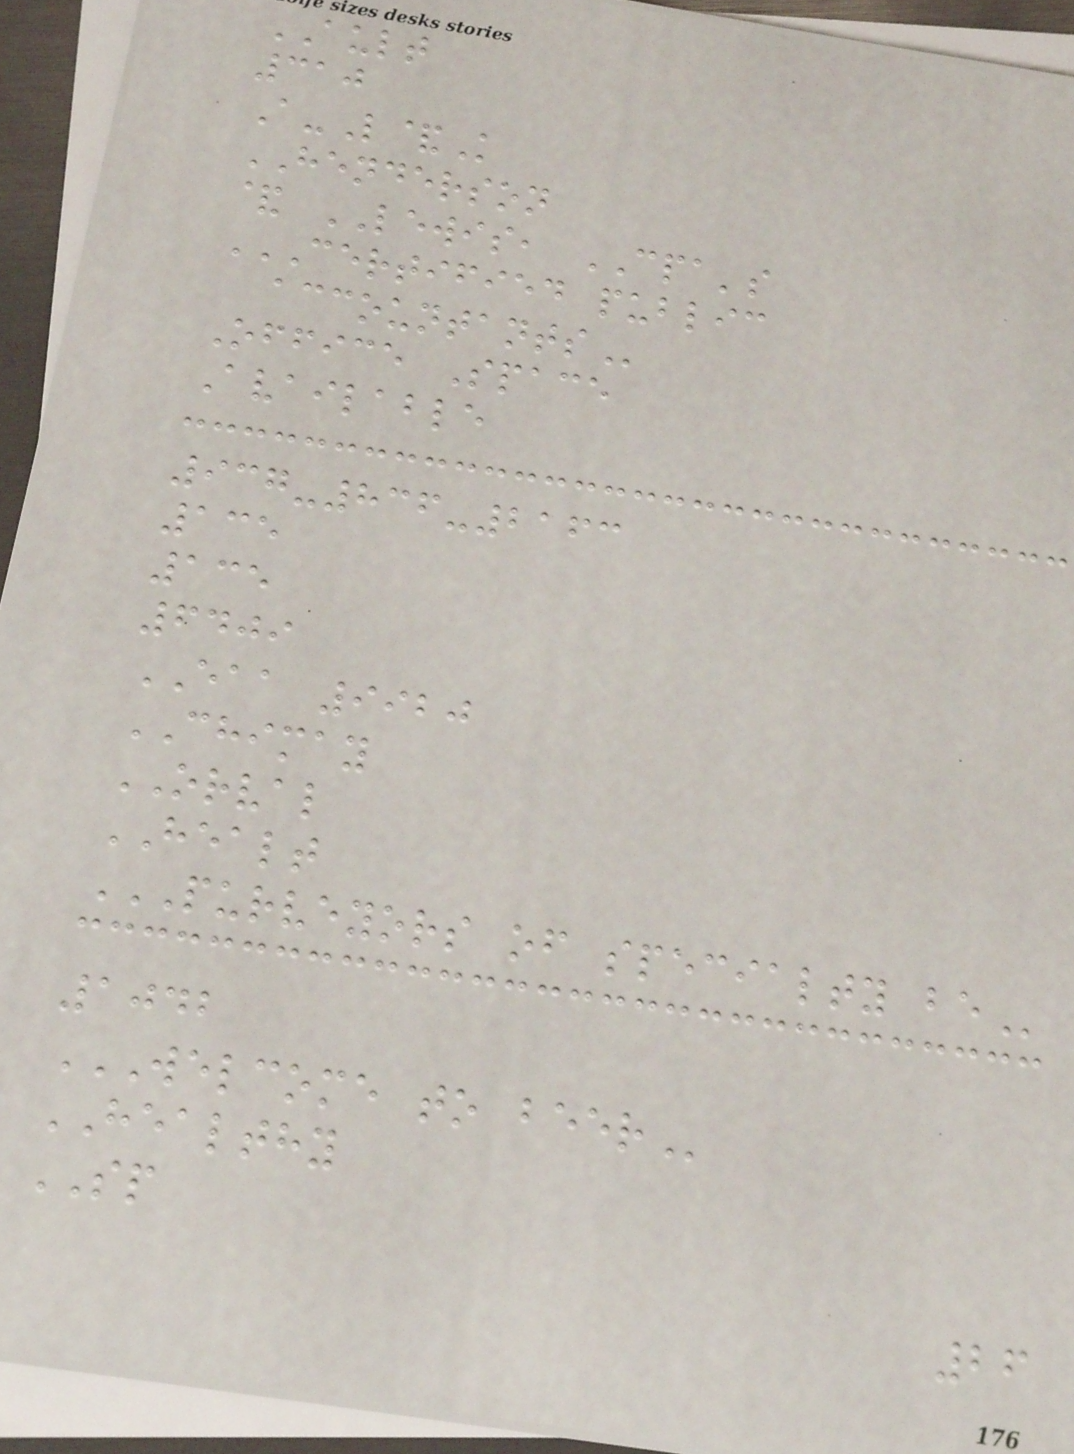AULT
310
A-L&K
HENDERSON
& LEWIS, CPA's
CERTIFIED PUBLIC
ACCOUNTANTS
Office Space
Available
937-836-2163
135
135
6409
EAA 9920
CHIMAY
ORVAL
HEALT
PURVEYORS OF SPECIALTY BE
1042
WELCOME TO BEER
HEALTHY
SP
26
